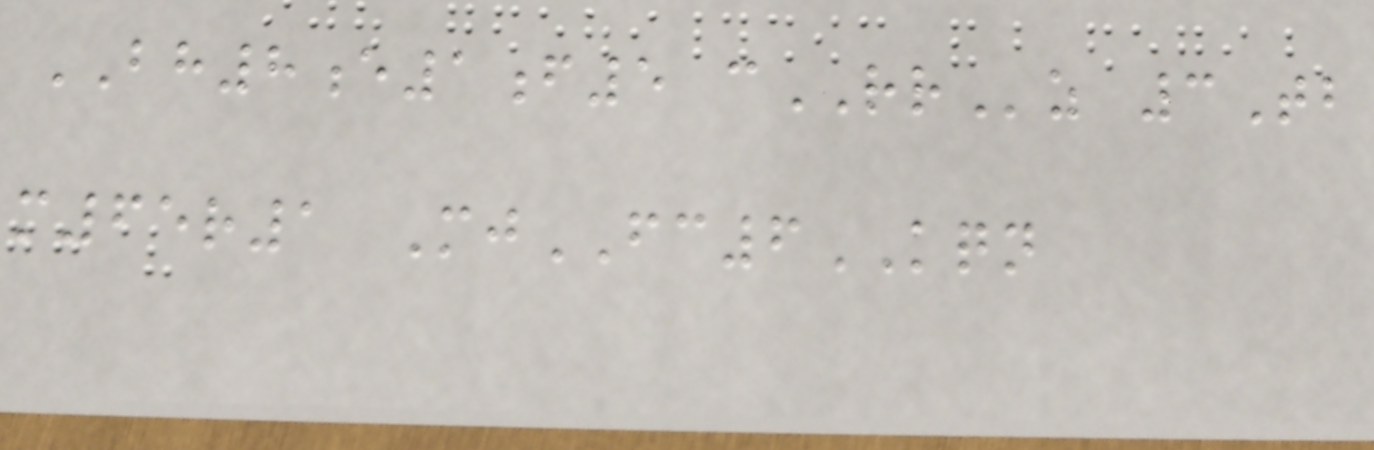BH8e1f5 cRRz 3Tb
m65r1 MjFC6KQN
